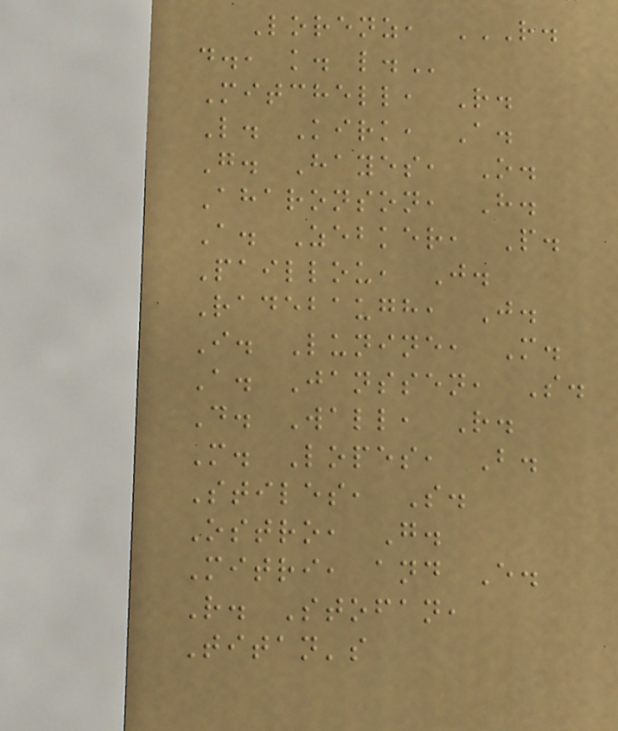Lorenz, R.
D., K. L.
Mitchell, R.
L. Kirk, A.
G. Hayes, O.
Aharonson, H.
A. Zebker, P.
Paillou, J.
Radebaugh, J.
I. Lunine, M.
A. Janssen, S.
D. Wall, R.
M. Lopes, B.
Stiles, S.
Ostro, G.
Mitri, and E.
R. Stofan,
Titan's
